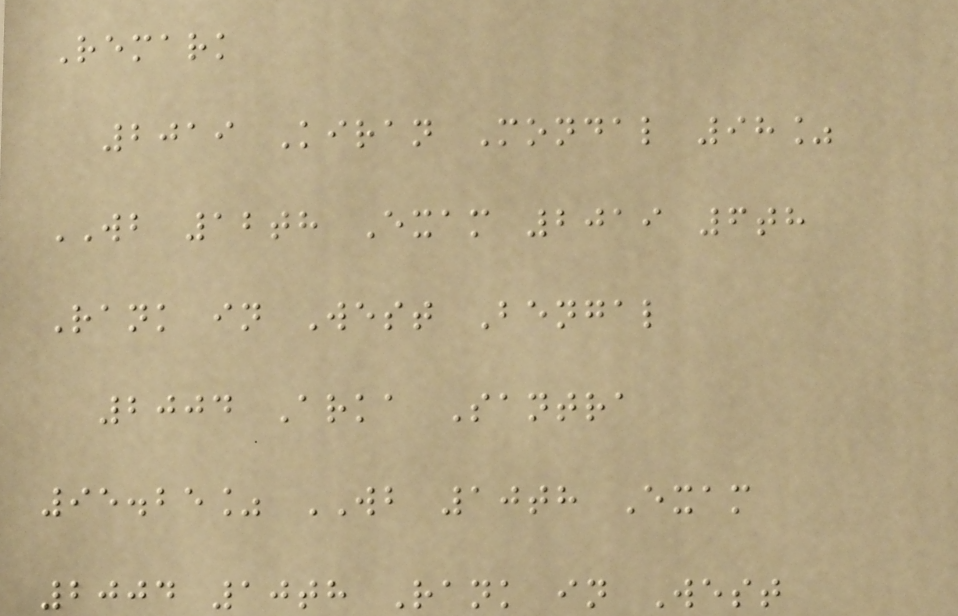Remark
2019 Kiran Mondal 98%
WB 12th Exam 2019 6th
Rank in West Bengal
2004 Arka Santra
95.25% WB 10th Exam
2004 10th Rank in West
